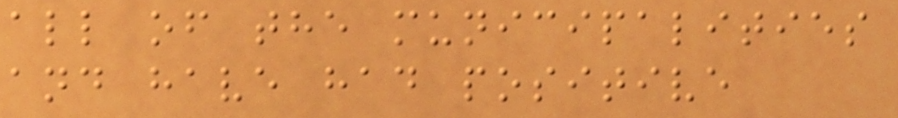all of the municipalities
and have had positive
